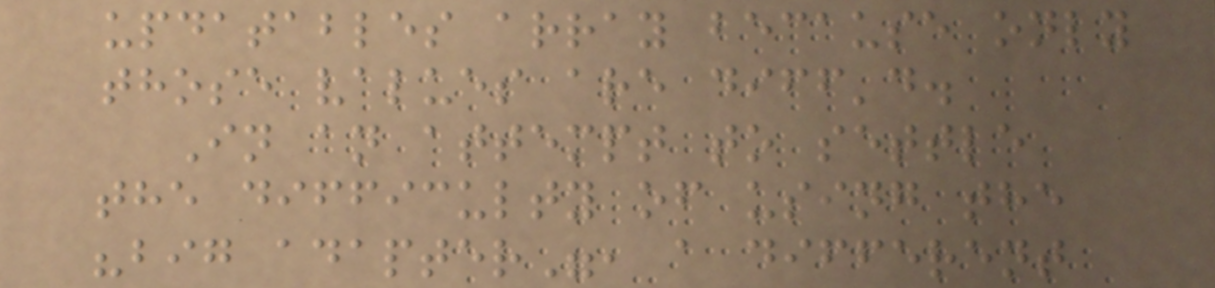updatables array because only
those values are diff'd.
In an attempt to settle
the difficulty of using the
"big adapter", a different
